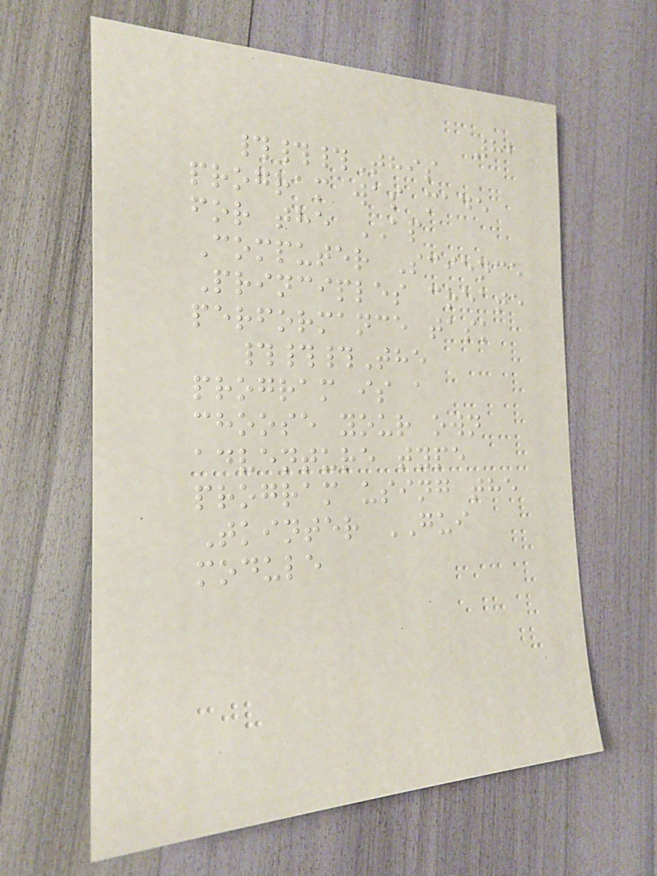82
###This
program was made
for the AP
Computer Science
Principles create
performance task
###The
program is a
choose your own
adventure type
program using the
Tkinter GUI
module
